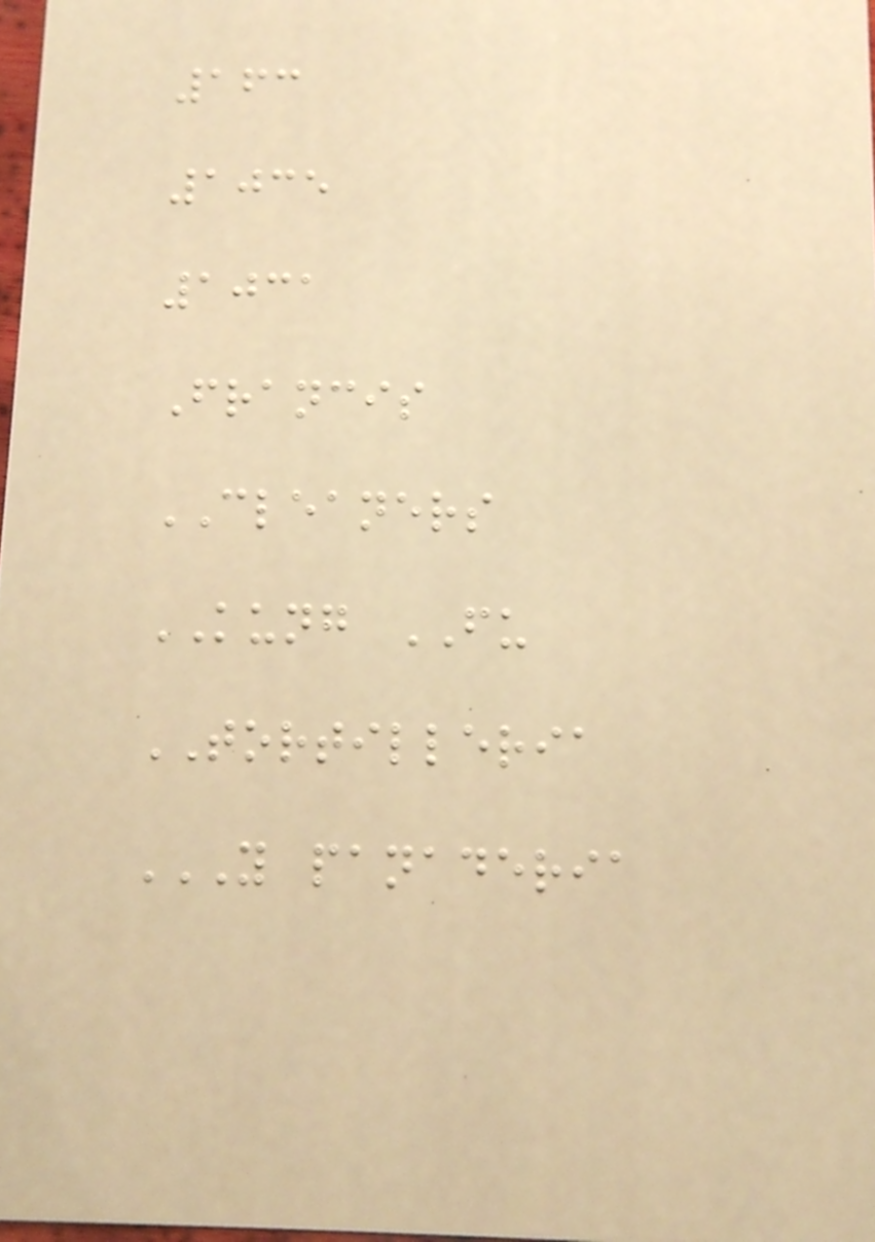163
1035
1031
Francis
CLEANERS
KUNG FU
TORTILLERIA
Y PANADERIA
